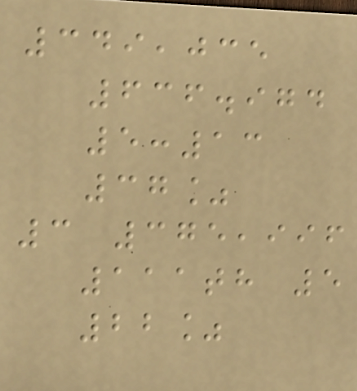349,035
636.974
5:13
37%
3 375,996
111th 5
22%
